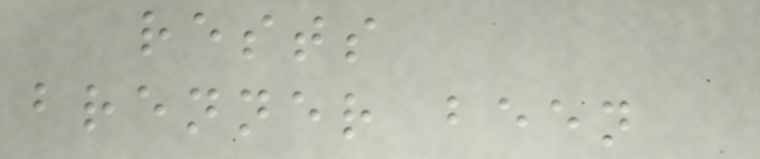rests
brenner been
